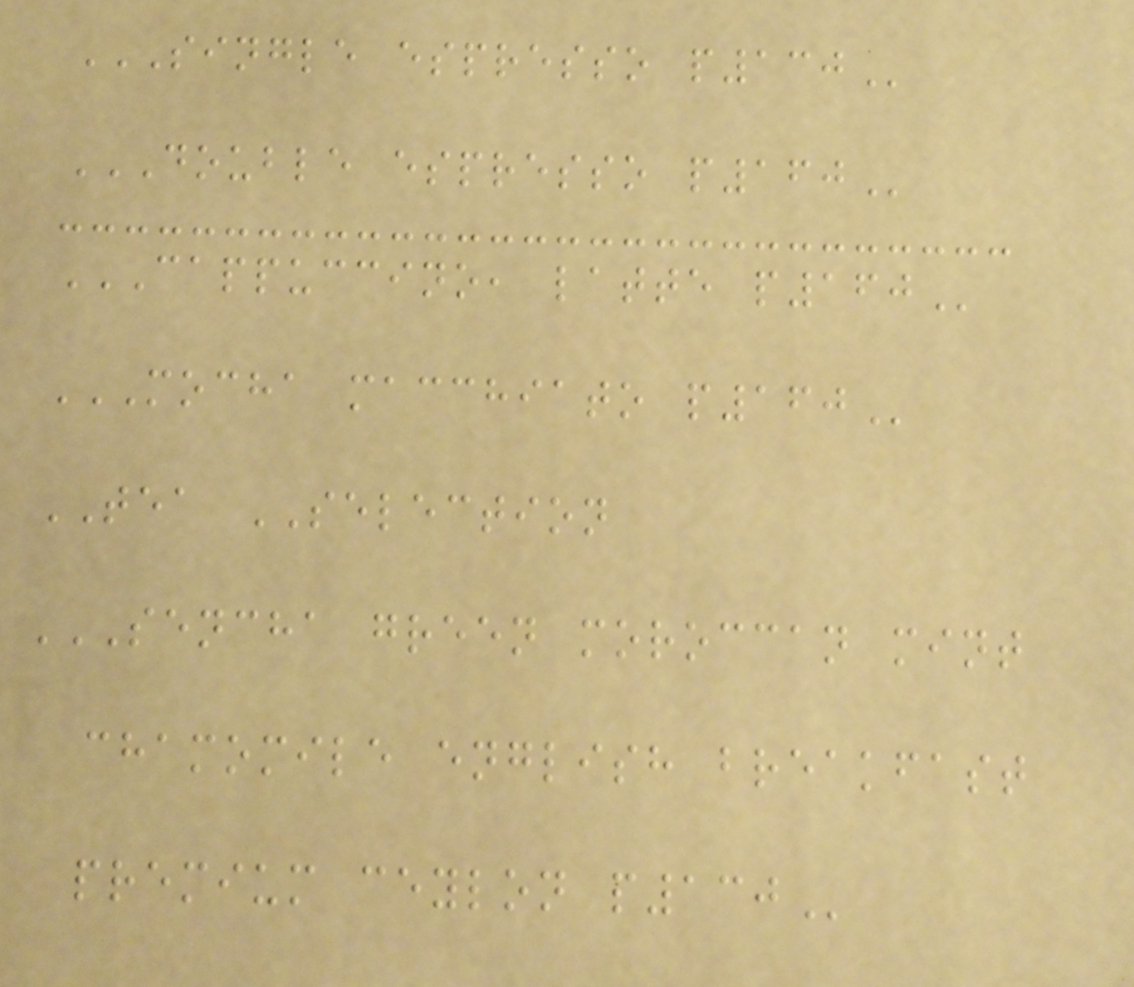SINGLE ESPRESSO P130
DOUBLE ESPRESSO P160
CAPPUCCINO, LATTE P160
MOCHA MACCHIATO P160
TEA SELECTION
SENCHA GREEN MOROCCAN MINT
CHAMOMILE ENGLISH BREAKFAST
PREMIUM CEYLON P130
